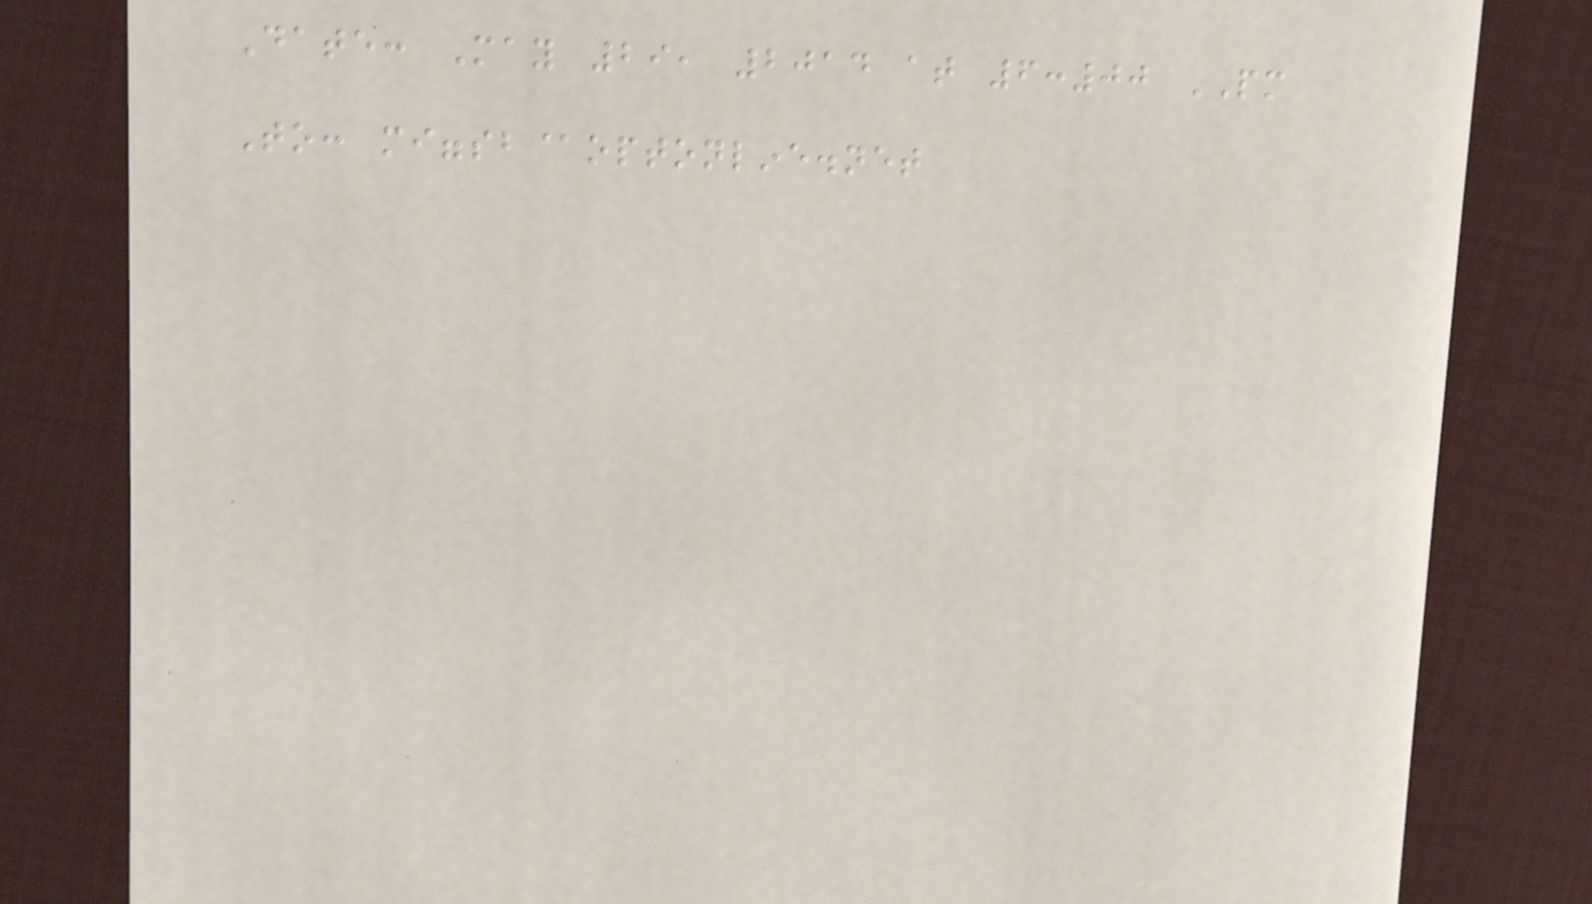Date: May 29, 2014 at 6:00 PM
To: miggsb@optonline.net
